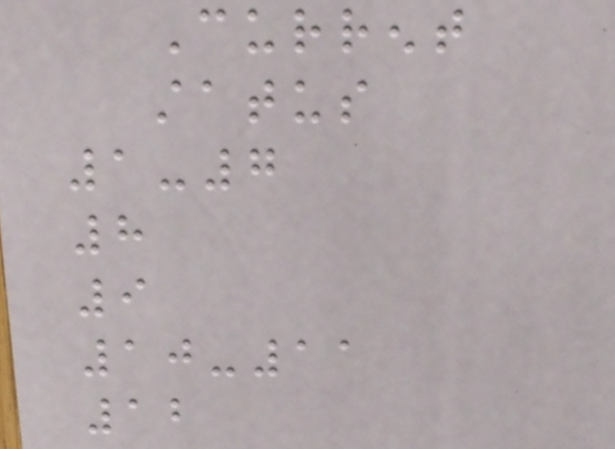Current
status
1-7
8
9
10-11
12
